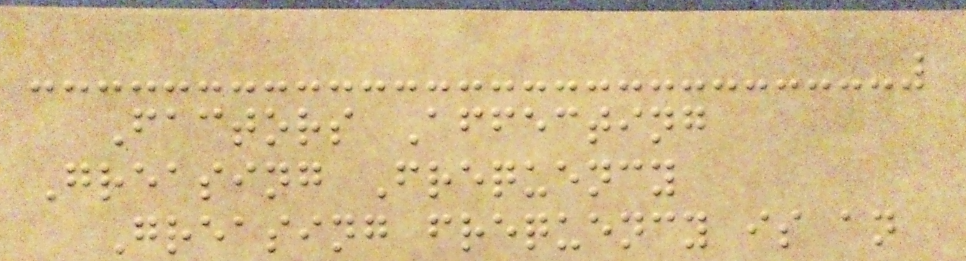Factors Affecting
Greasing Frequency
Greasing frequency is an
